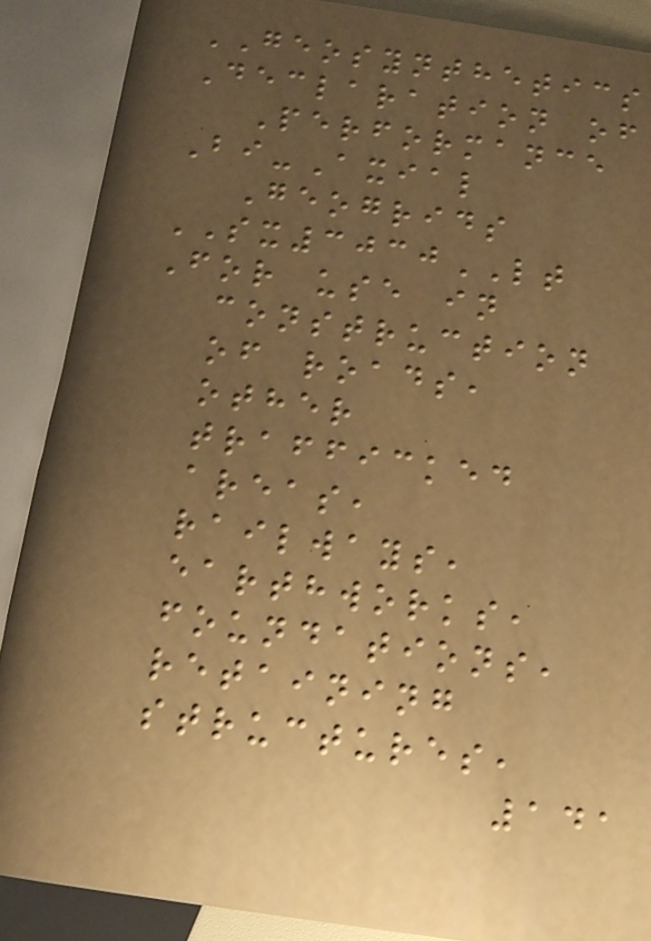GEOSYNTHETICS
Declaration of
Performance
Bi-Axial
Geogrids
SX3030LT
For use in
construction
of roads,
other
trafficked
areas,
railways,
earthworks,
foundations,
retaining
structures,
141
